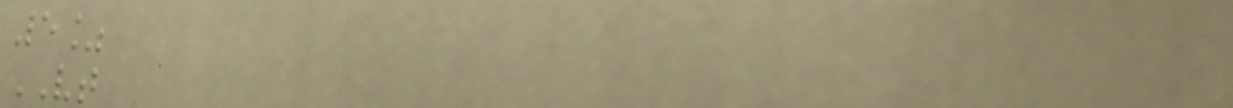5%
VT
